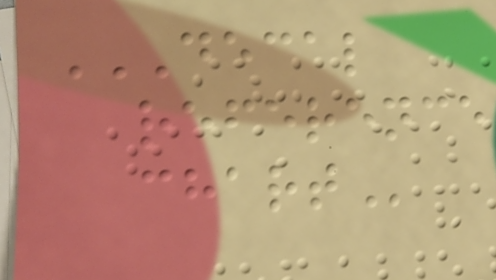DECAL
REFERENCE
CHART
